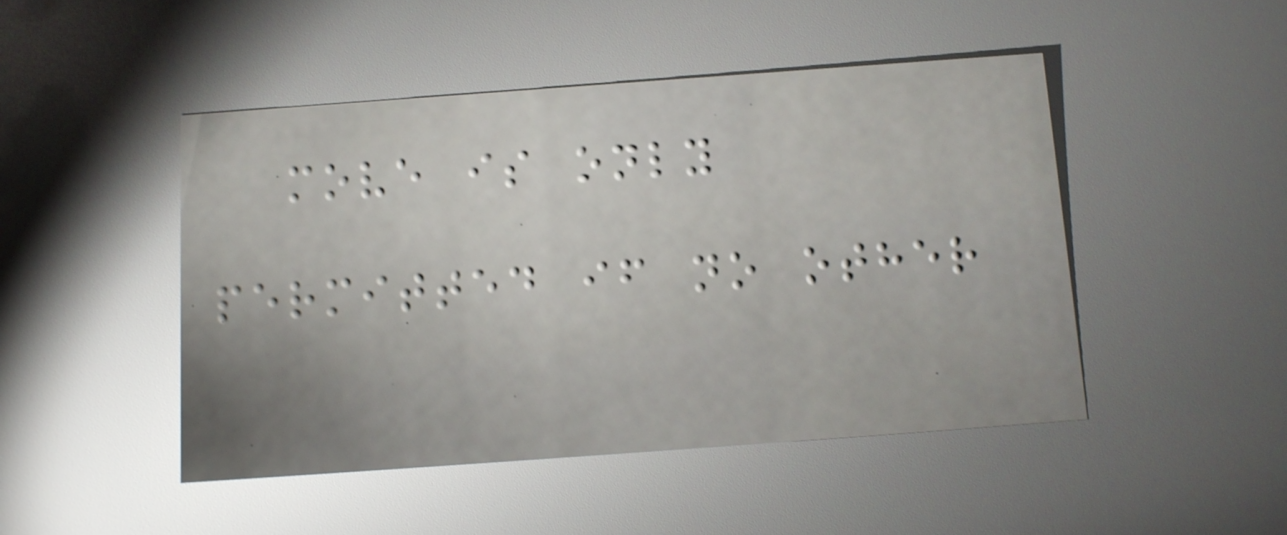move is only
permitted if no other
